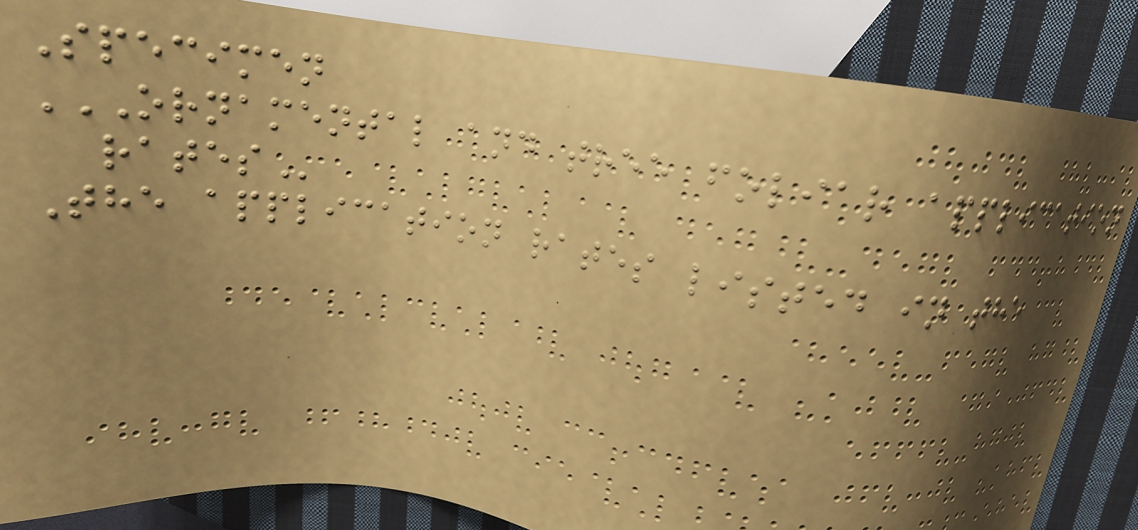Specimen
ORNAMENTAL AND TREE FOLIAR APPLICATION
RATES
The application rates listed in the
